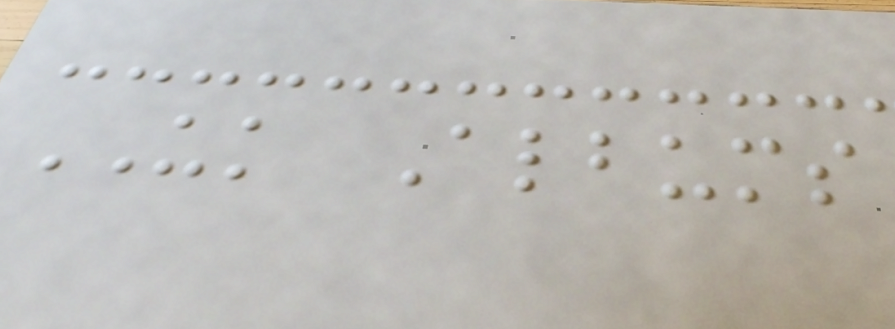UK Albums
